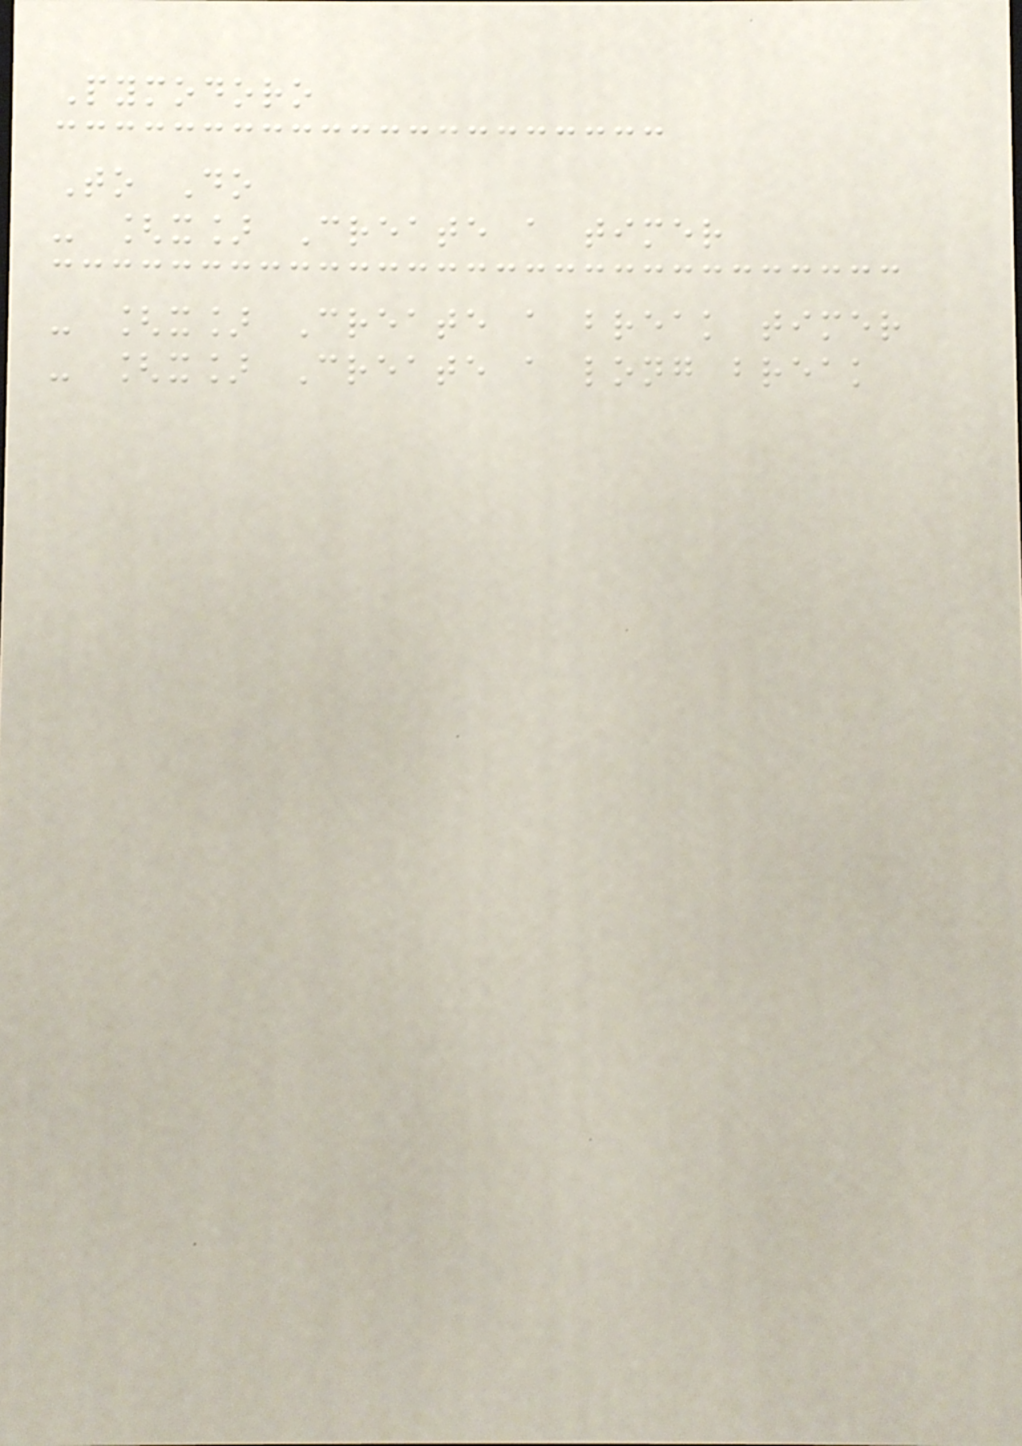Pymodoro
To Do
- [x] Create a timer
- [x] Create a break timer
- [x] Create a long break
